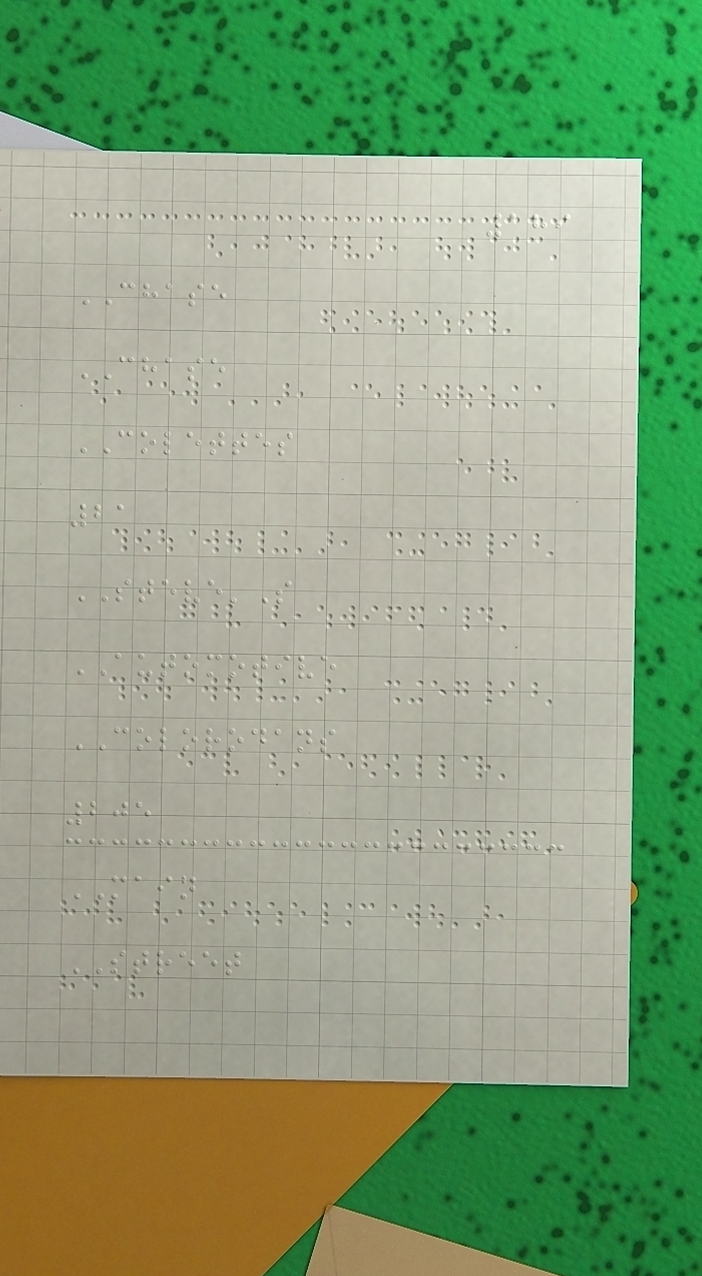189
CHASE
CHASE
COLETTES
21
STEVE'S
AUTOMOTIVE
COLORODANS
205
MAIN
STREET
